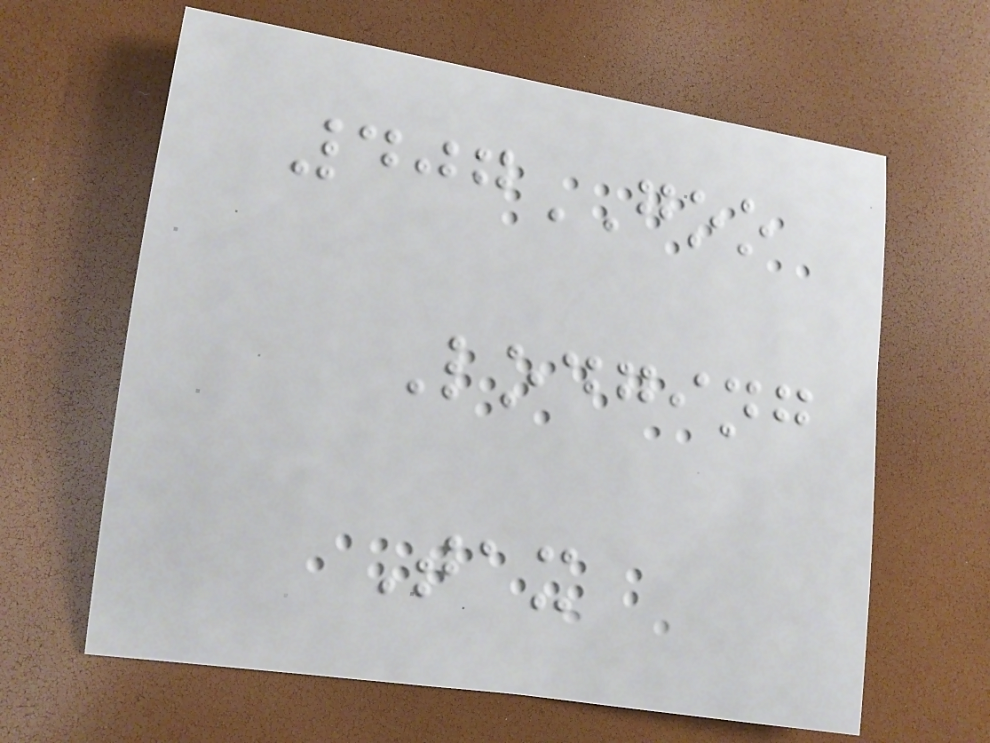407GOO
Lodging
Tax
